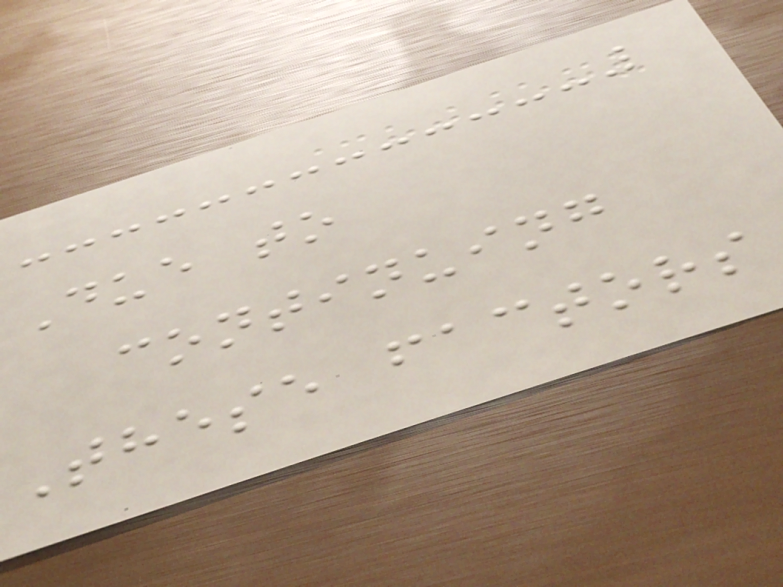Due to
continuing
These factors
